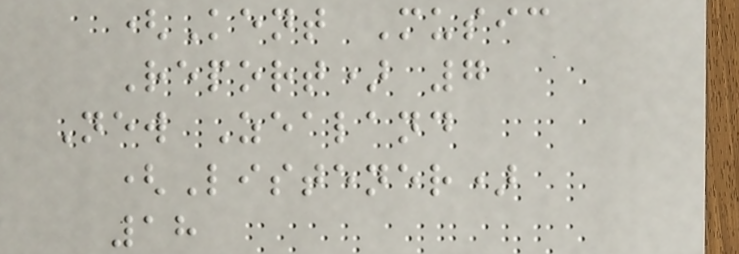(Kent Music
Report) 7
New Zealand
(Listener)
18
